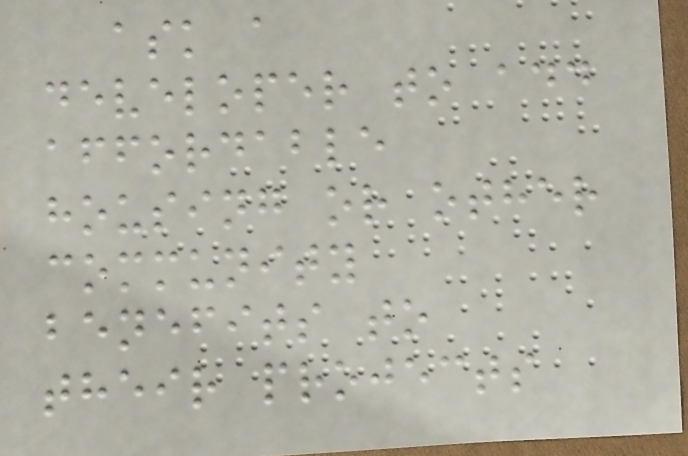ask a
developer to add
affordable
housing or other
community
benefits to
their projects
